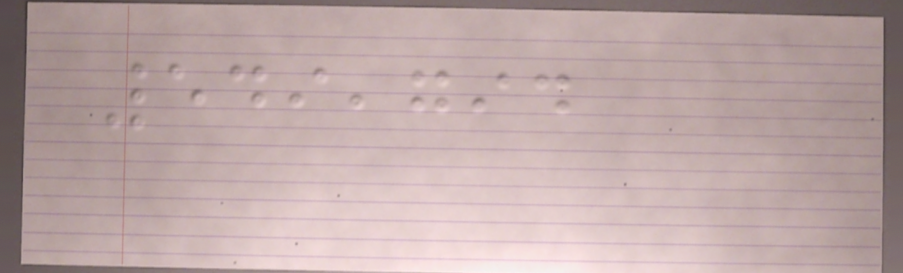549,794
